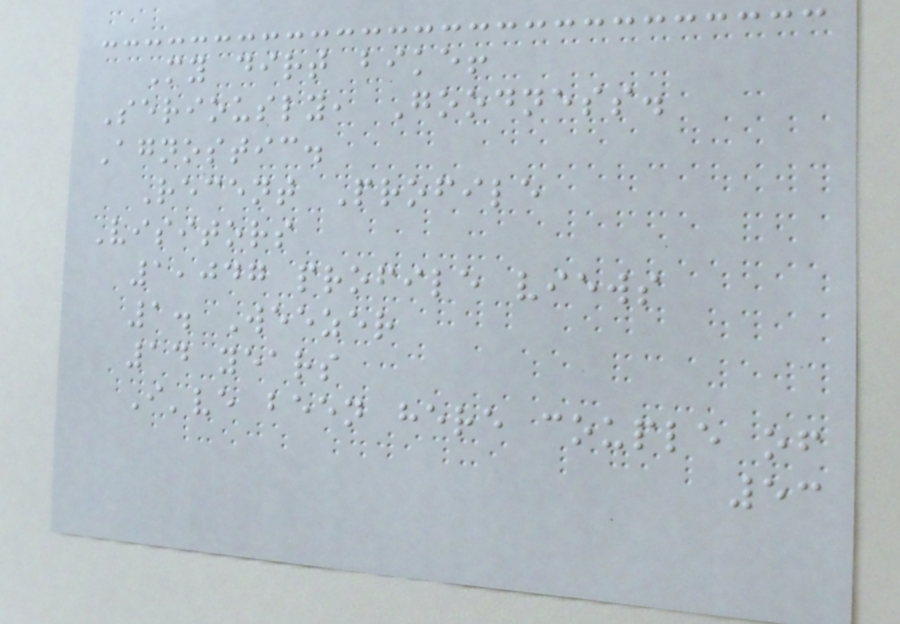My dirt bike!
Seriously, Goodness.
Agnostic.
Recent Profile
Visitors
1,047 profile views
1. Weezer
14 years
I've been here couple of
53
